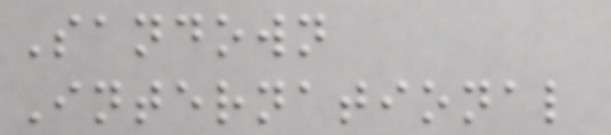Sandown
International
